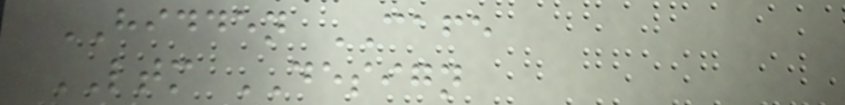HIDDEN CAFE
LTM DESIGN
